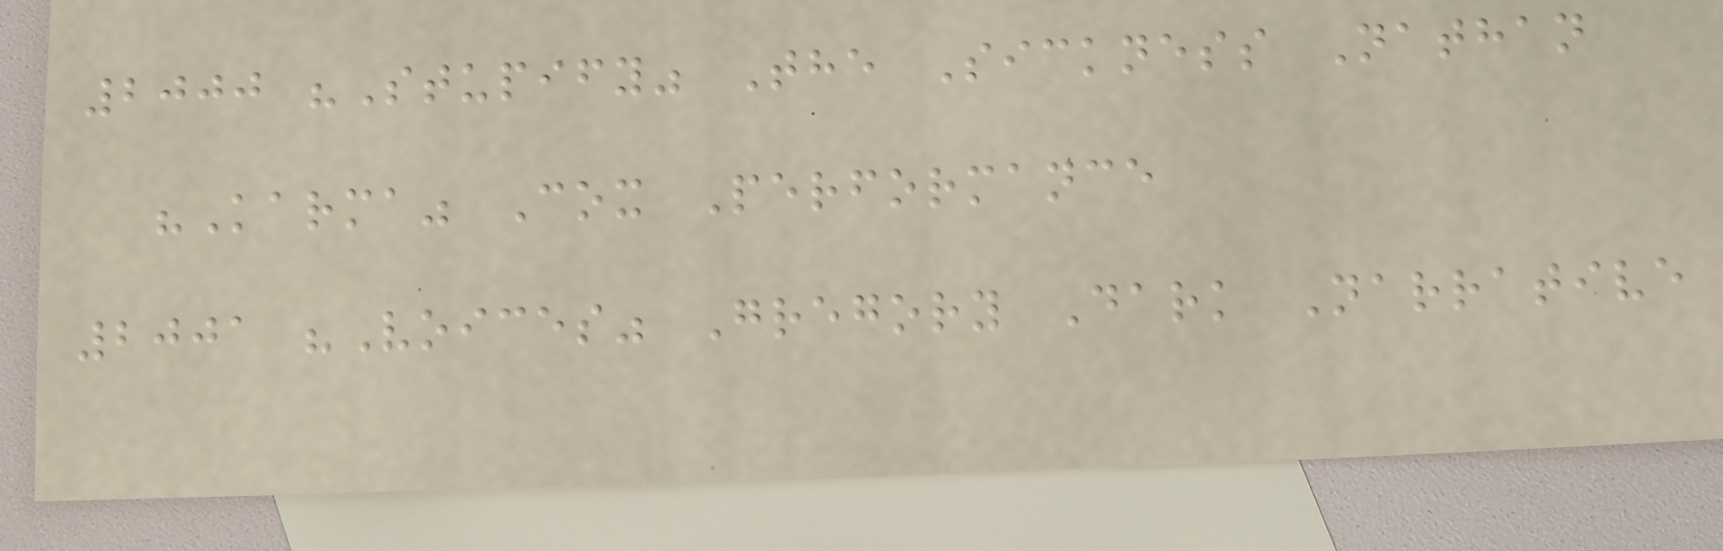2000 "Stupify" The Sickness Nathan
"Karma" Cox Performance
2001 "Voices" Gregory Dark Narrative
